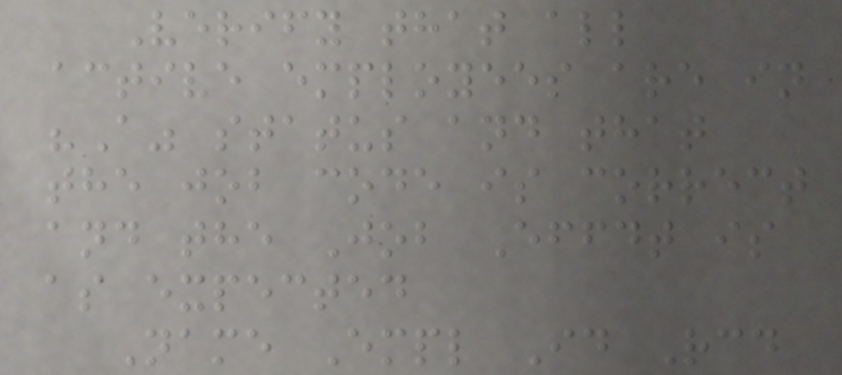Verify that all
active employees are in
"A" status and that
the job code is correct
and the Job Effdt is
as expected
Name Empl Id Rcd
